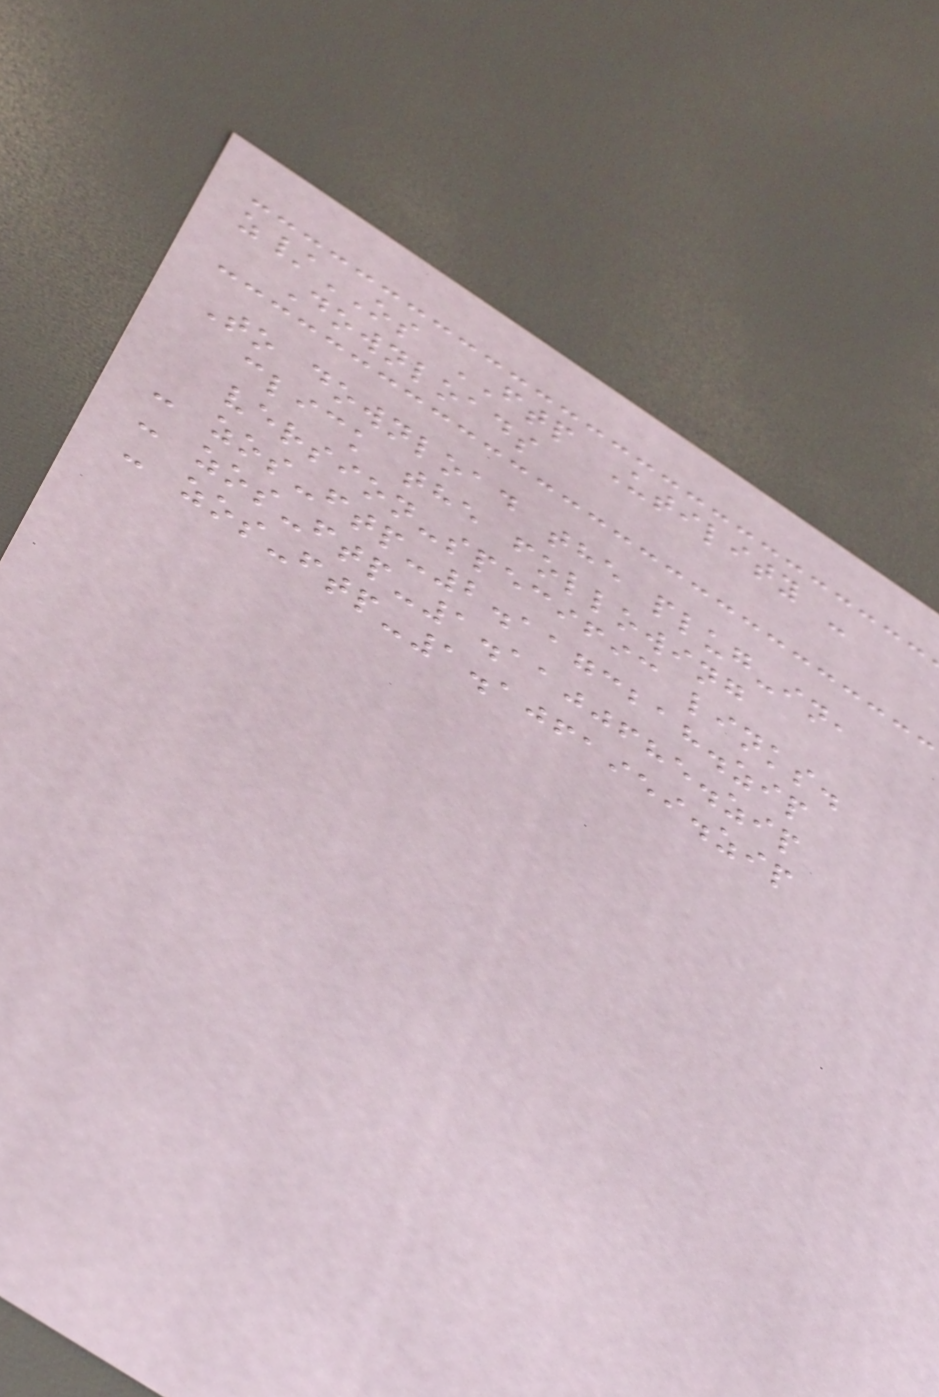z/OS FTP Utility -
Downloads
To download the plug-in,
click the following
version-specific links.
- zos-ftp-2.1173218.zip
- zos-ftp-1.1100685.zip
- zos-ftp-1.1061959.zip
